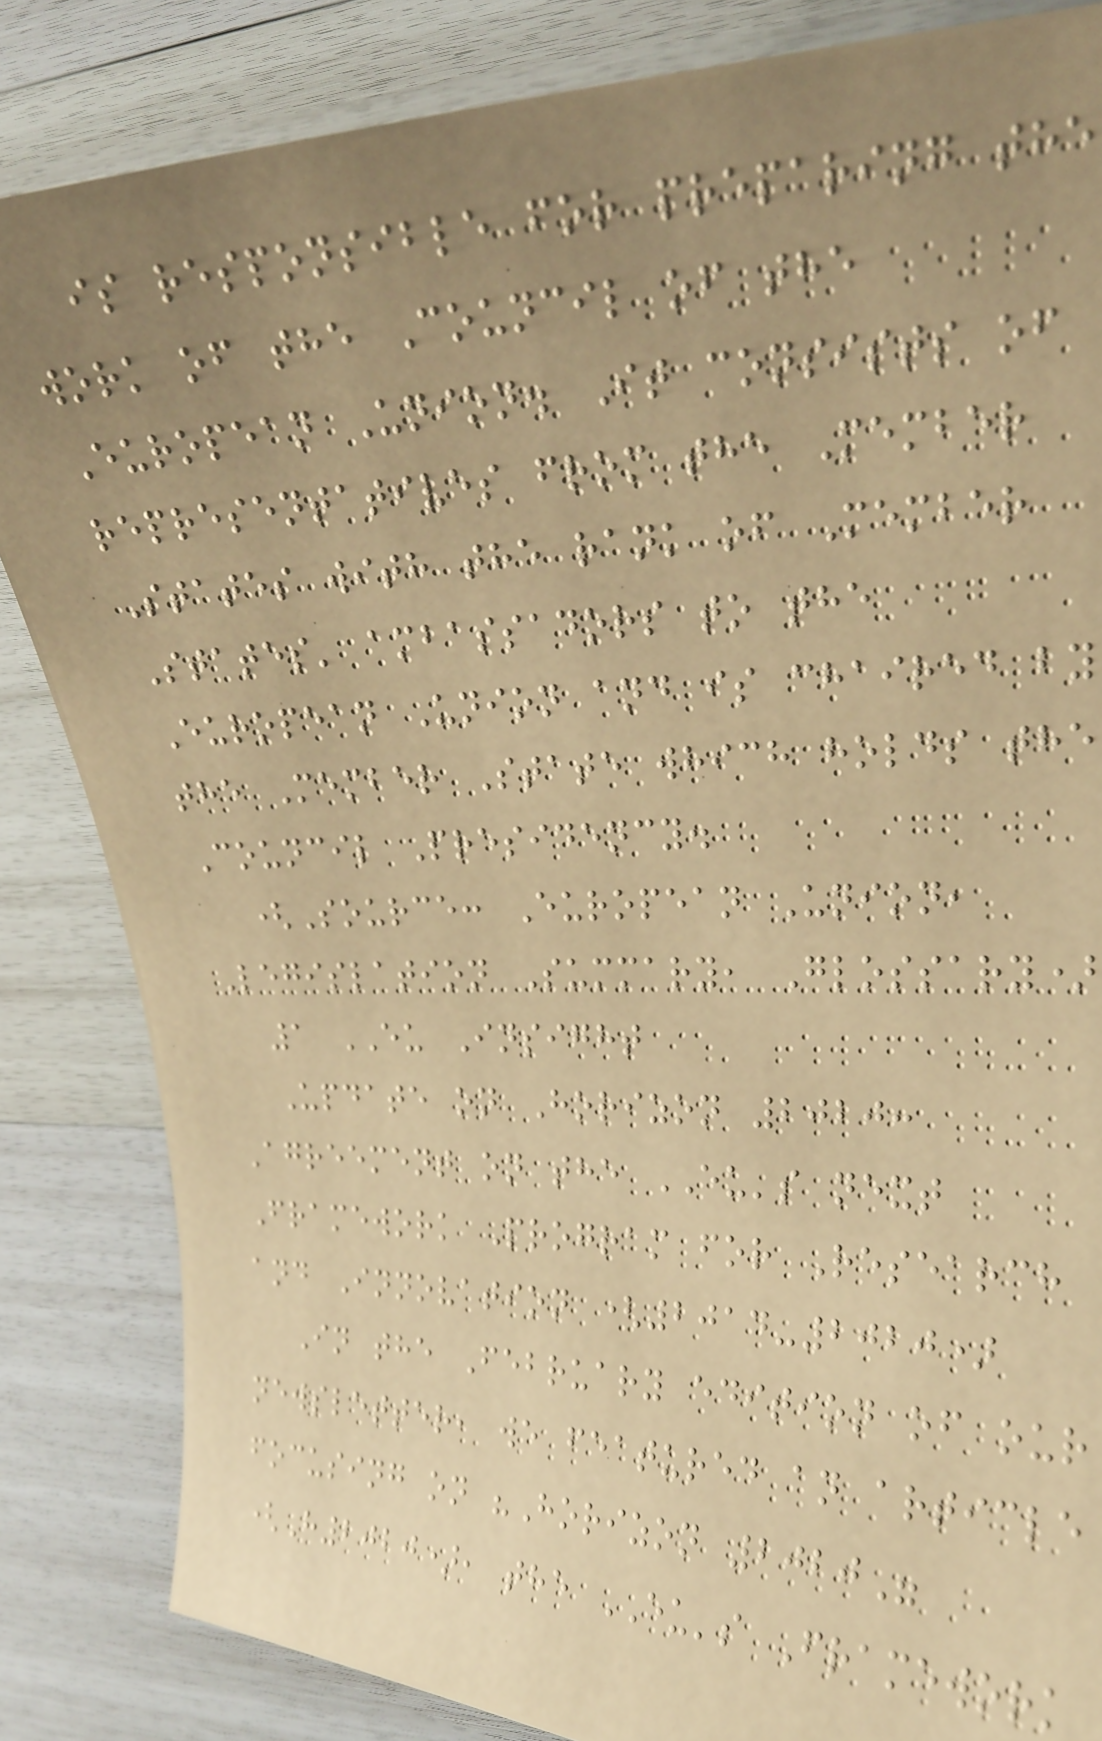is responsible for preparing the
work of the Council of the
European Union. It consists of
representatives from the Member
States with the rank of Member
States' ambassadors to the
European Union and is chaired by
the Member State which holds the
Council Presidency.
(Source: European Union,
Legislation Summary, Glossary)
1 EU Insight
Update on Horizon 2020:
Agreement on the EU's next
Framework Program for Research
and Innovation (2014-2020)
In the February edition of our
newsletter, we featured an article
focusing on "Horizon 2020"
(H2020), the EU's Framework
